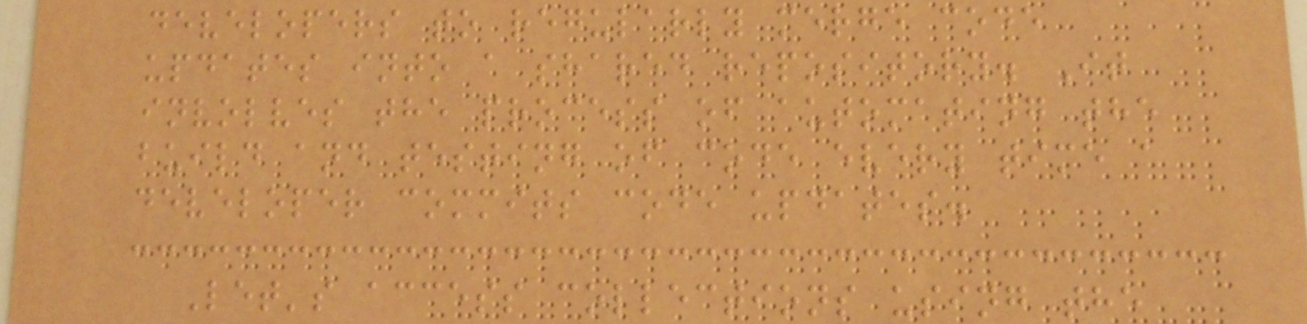developers to regularly merge code
updates into a shared repository. It
involves the process of automating the
build and testing of code every time a
developer commits code updates.
Let's access collections using the
